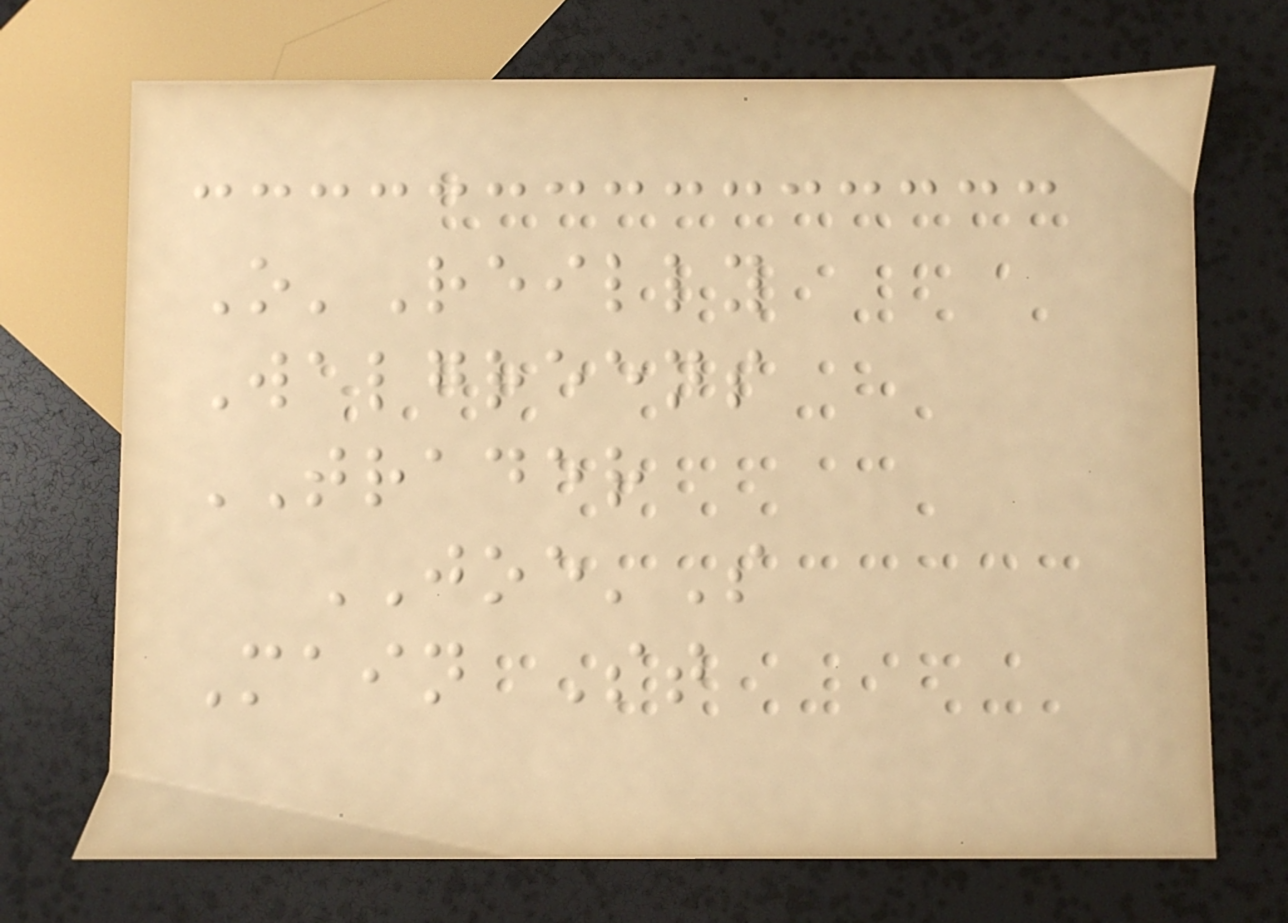O'Reilly
Walgreens
TRADER
JOE'S
Main St
